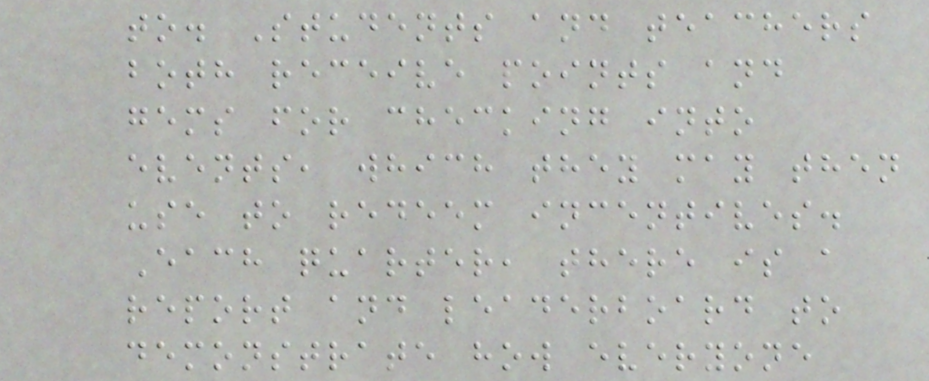to. Students and teachers
both receive points and
gems for checking into
events, which they may then
use to redeem incentives.
Each quarter, there is a
report and leaderboard to
demonstrate how everyone
